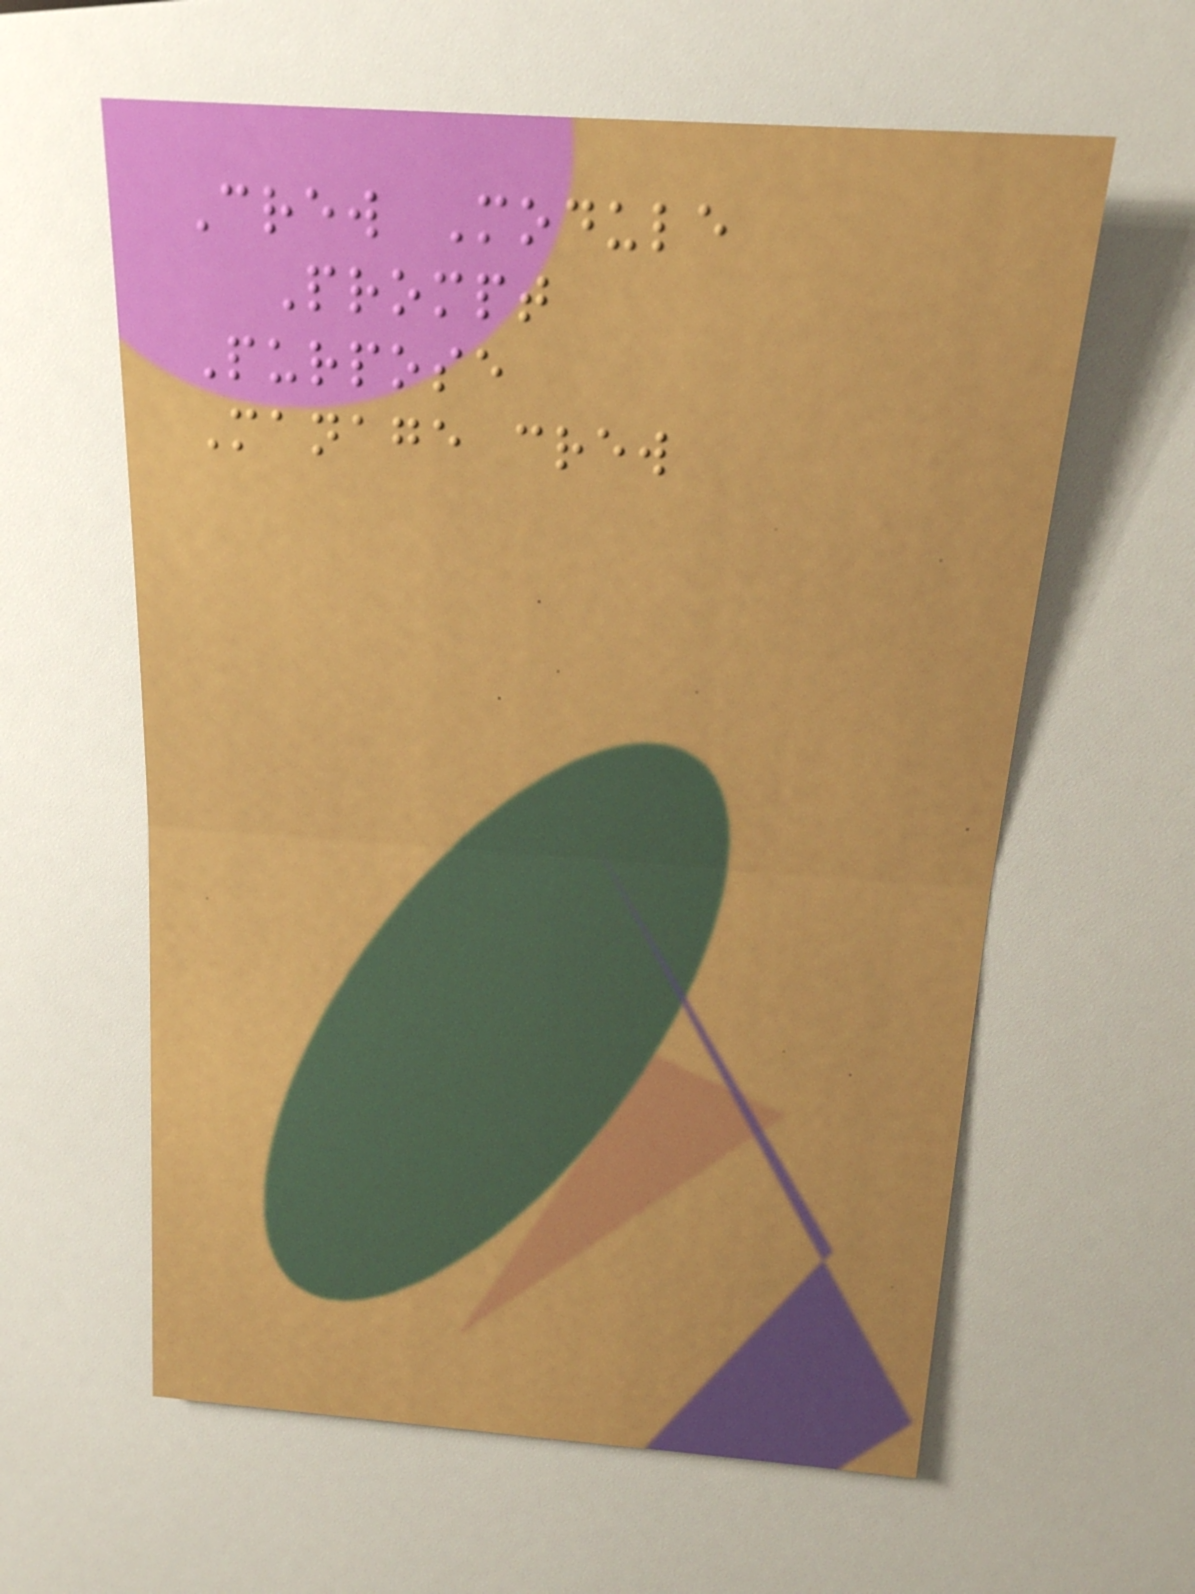Crew Module
Prompt
Purpose
Manage crew
